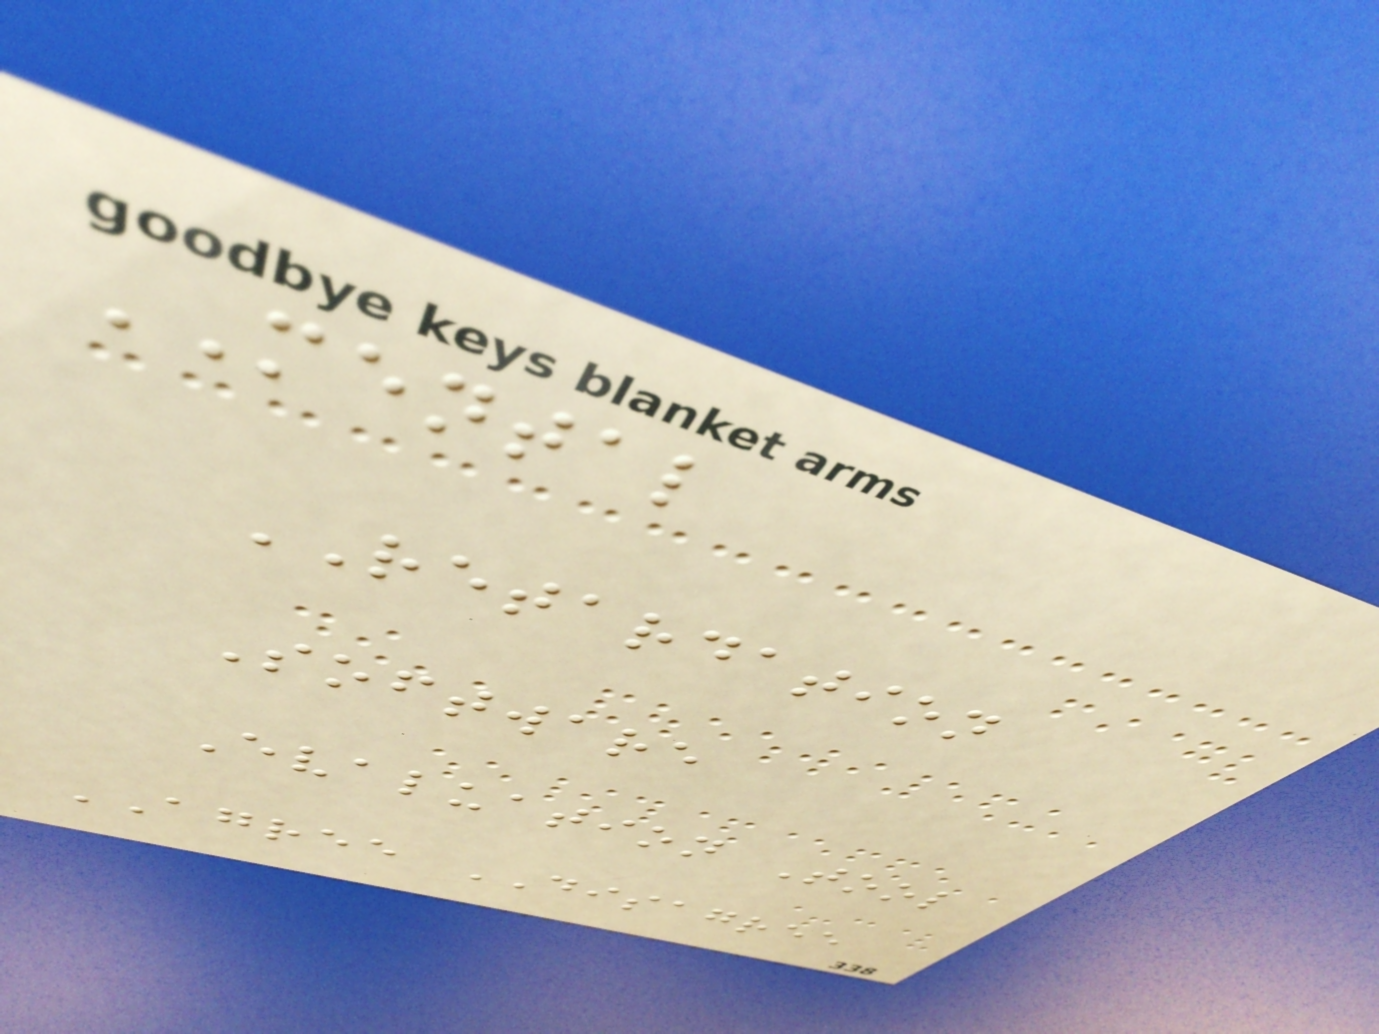MENTAL
RETARDATION
Software
Evaluation Tool
AGREE DISAGREE
